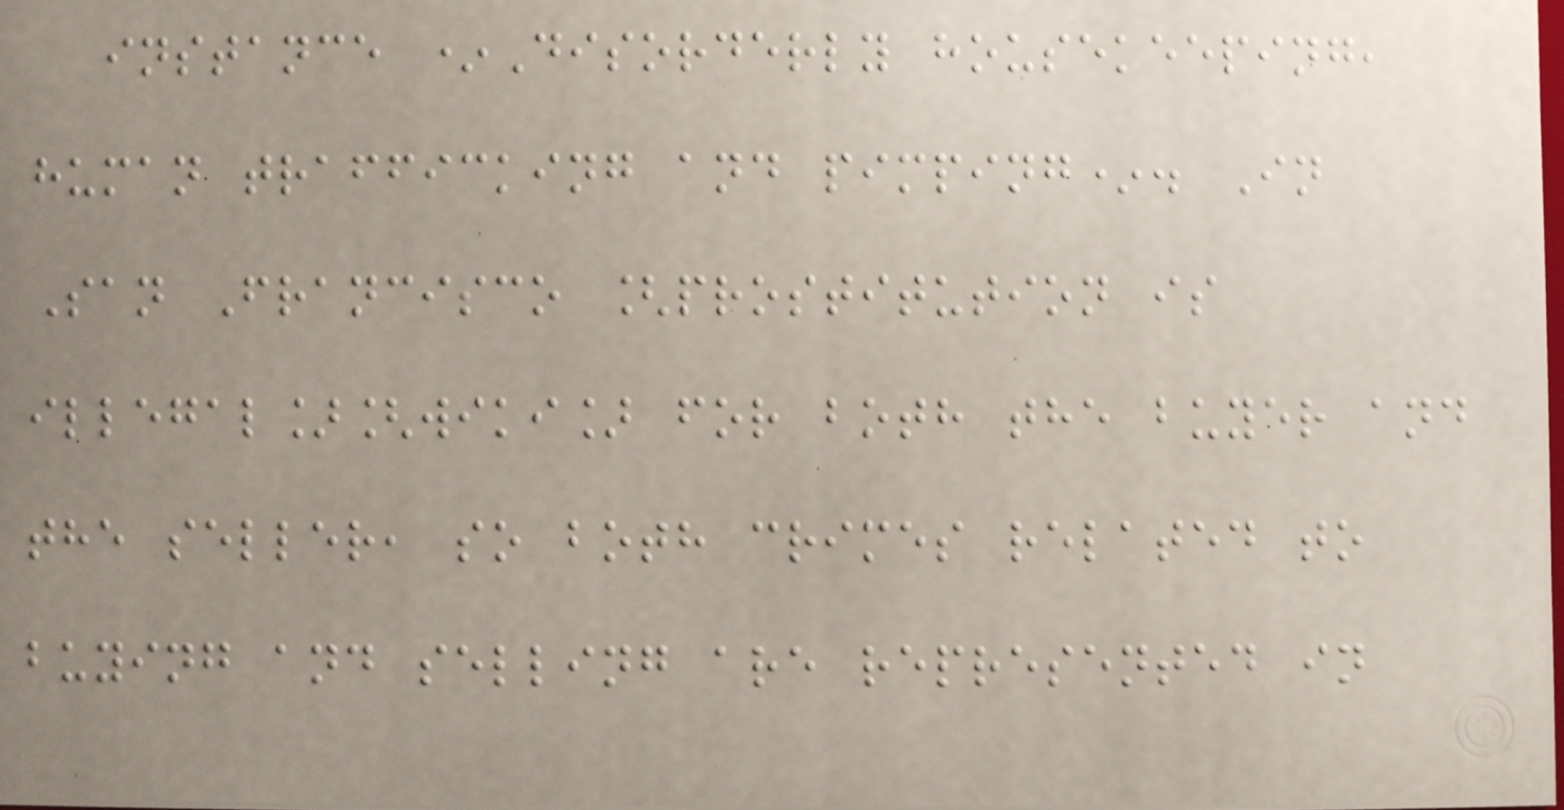instance *Disorderly housekeeping,
human trafficking and pimping*. In
San Francisco [prostitution is
illegal][wiki] for both the buyer and
the seller, so both crimes related to
buying and selling are represented in
